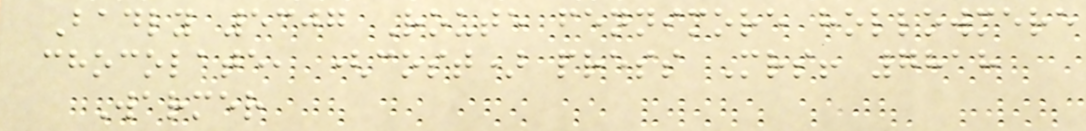Badly 5307 Route fennimore hollowmere
chocolate, (cost) press Mrs! 7818
Warmer
